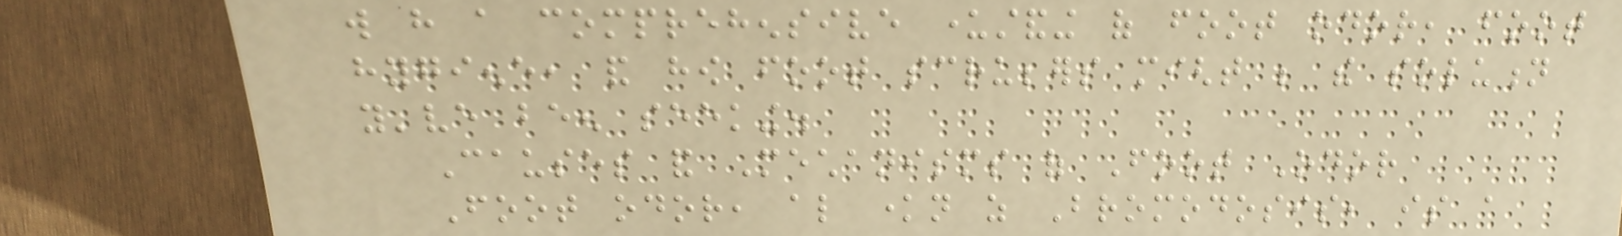will have a comprehensive understanding of foot odor, foot
hygiene, and how foot scrubbers might be the solution
you've been seeking.
Causes and Mechanisms of Foot Odor
Foot odor, also known as Bromodosis, is a
